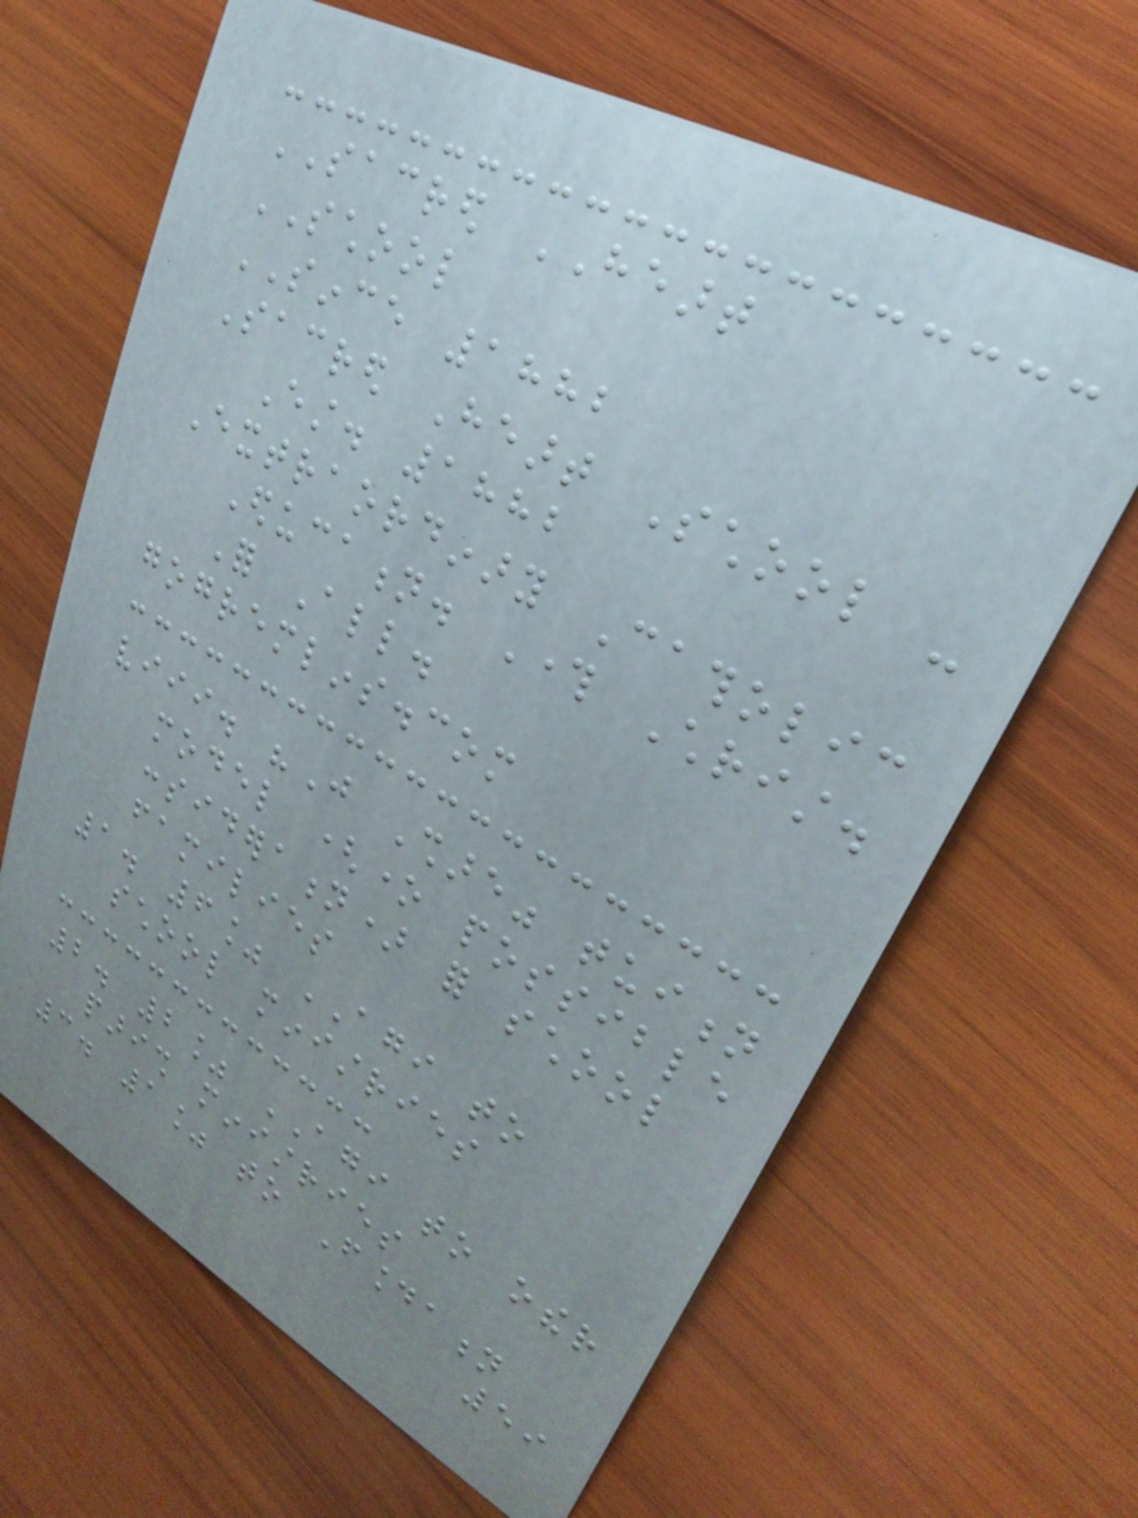SACRED HEART
SCHOOL
SINCE 1882
Sacred Heart School -
Est. 1882
Extraordinary Catholic
Education. Through Christ.
For All.
gogremlins.com
viii. "Just Share" tuition
model (one possible
consideration) for school
families
1. 6% AGI to
school ministries
2. 2% AGI to other
parish ministries
3. 1% to Foundation
59
